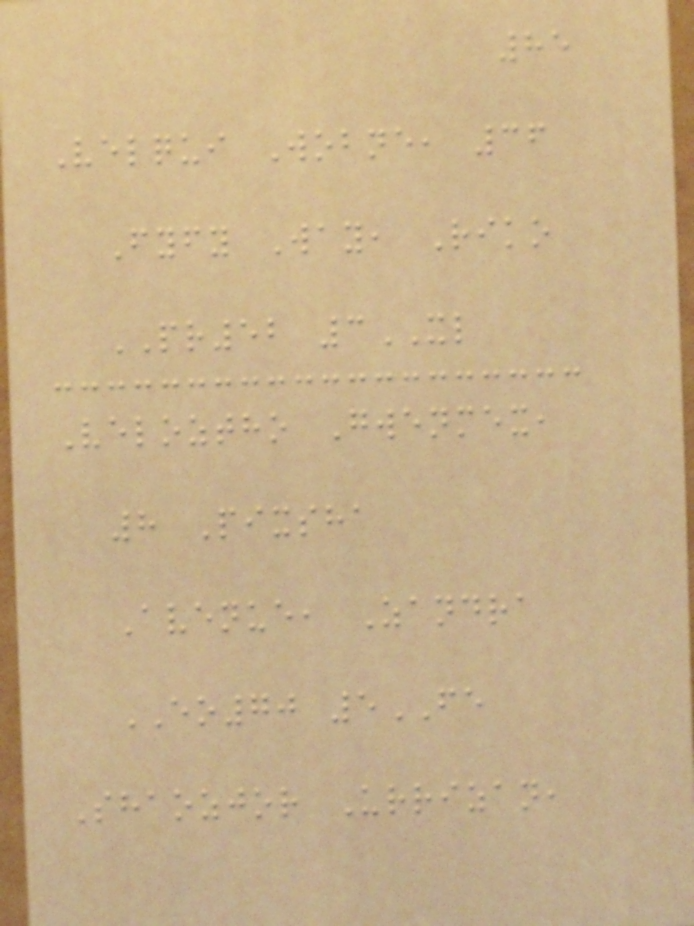85
Velqui Wobne, 36
Fyfy Way, Riko
PR52 3XL
Veloztho Gwenmex,
8 Pixsha
Avenue, Zandra
EO70 5FE
Shaozjor Urrizan,
